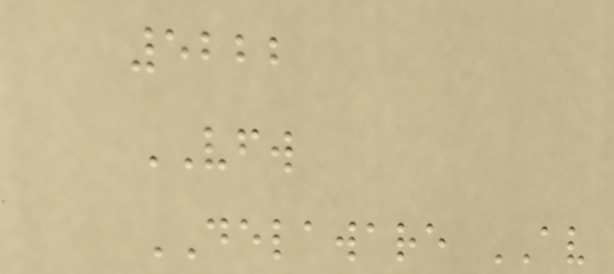5222
VFW
DELAWARE AV
